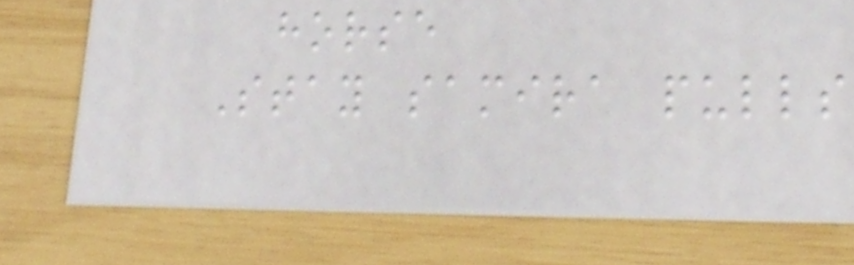horse
Stay samira pulls
